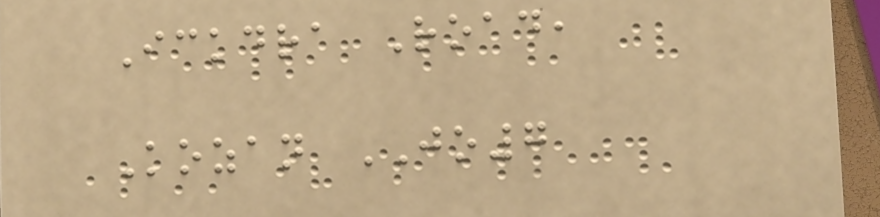Ickdra Road,
Kozan JO7
